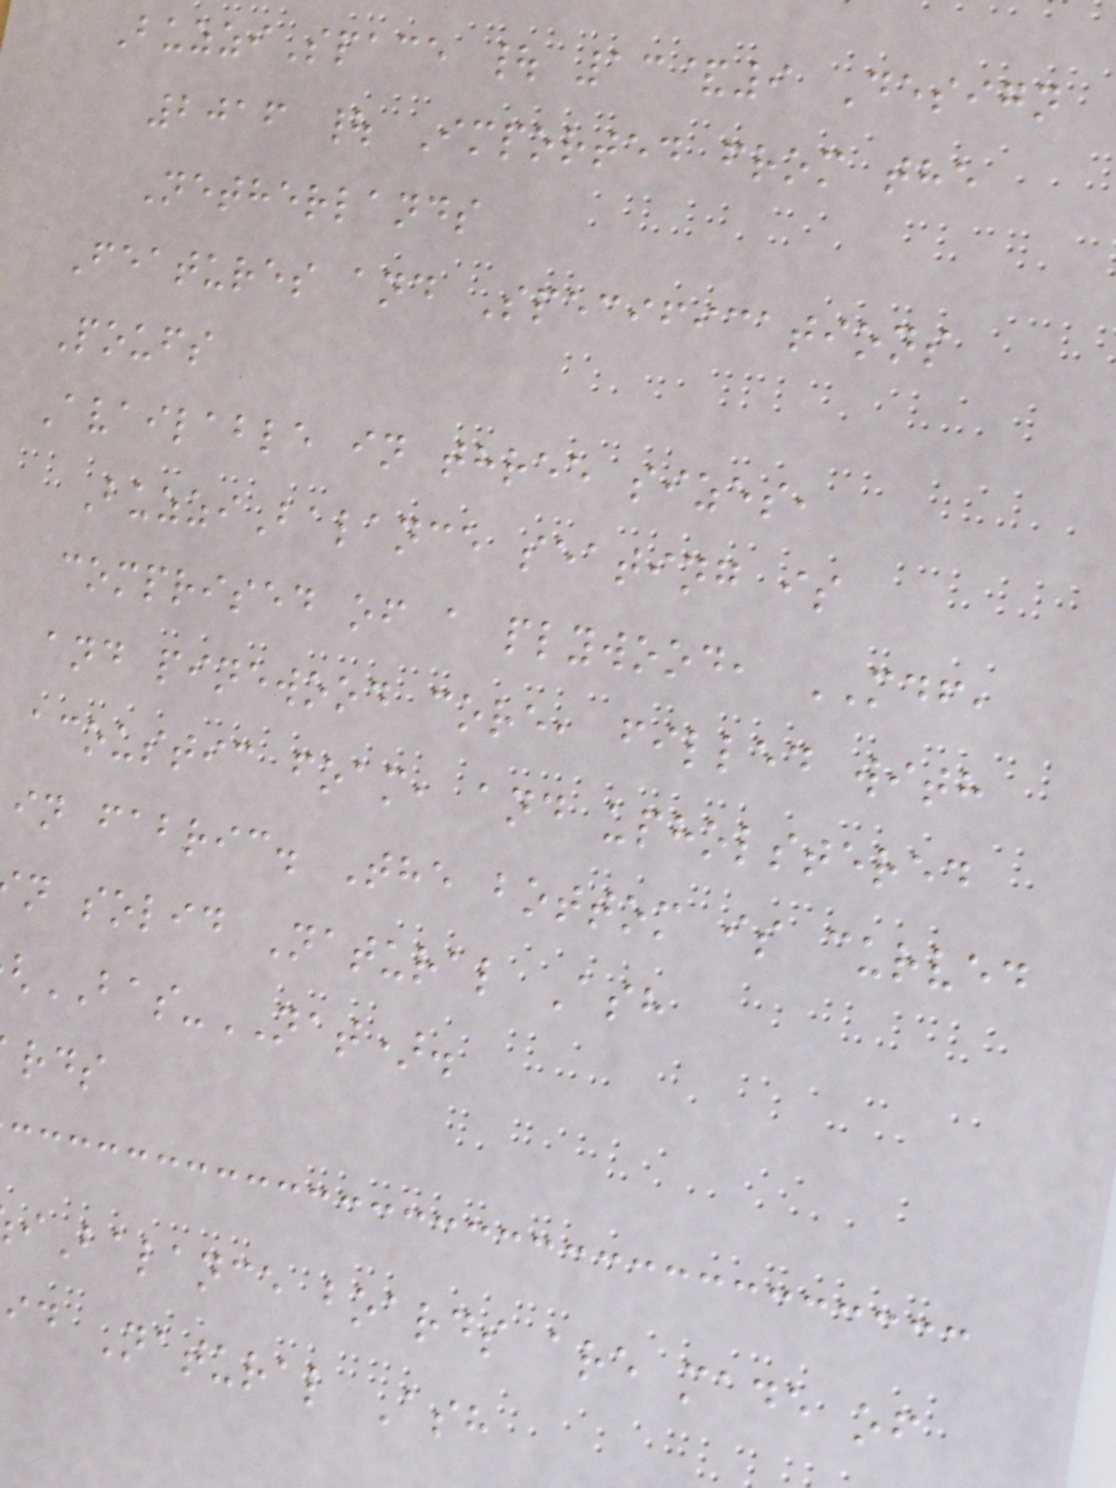BuzziSpace | 13&9 Design
2016 | Imported from the
Netherlands
Features and Specifications
Poufs
Available in three sizes,
BuzziBalance seating is
comprised of a plywood, MDF,
and pinewood core, filled with
acoustic foam, and upholstered
in fabric. The bottom is curved
n solid Natural Ash
BAS-NAT).
iBalance boards are made of
id Natural Ash
